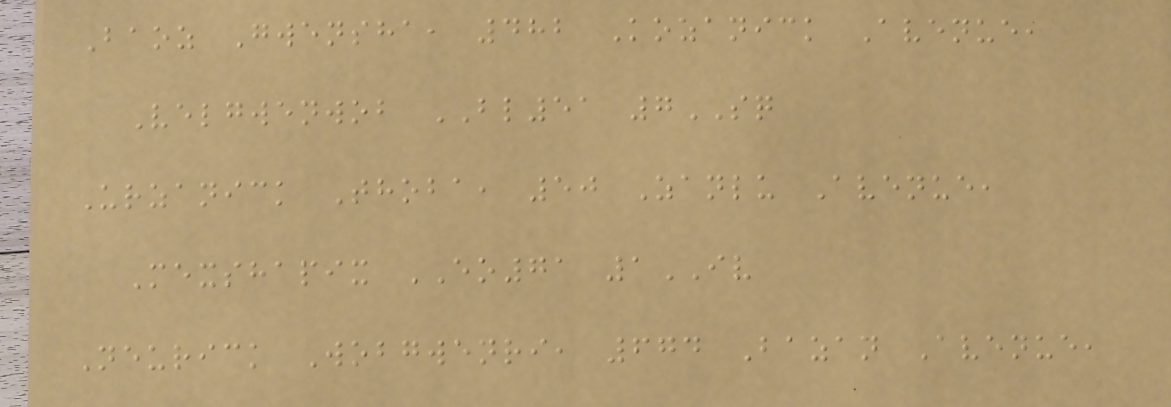Baoz Gwensha, 482 Kozanick Avenue,
Velgwenwob BL51 7SQ
Urzanick Thoba, 50 Zanlu Avenue,
Mexshapix EO71 1IV
Neurick Wobgwenri, 674 Bazan Avenue,
